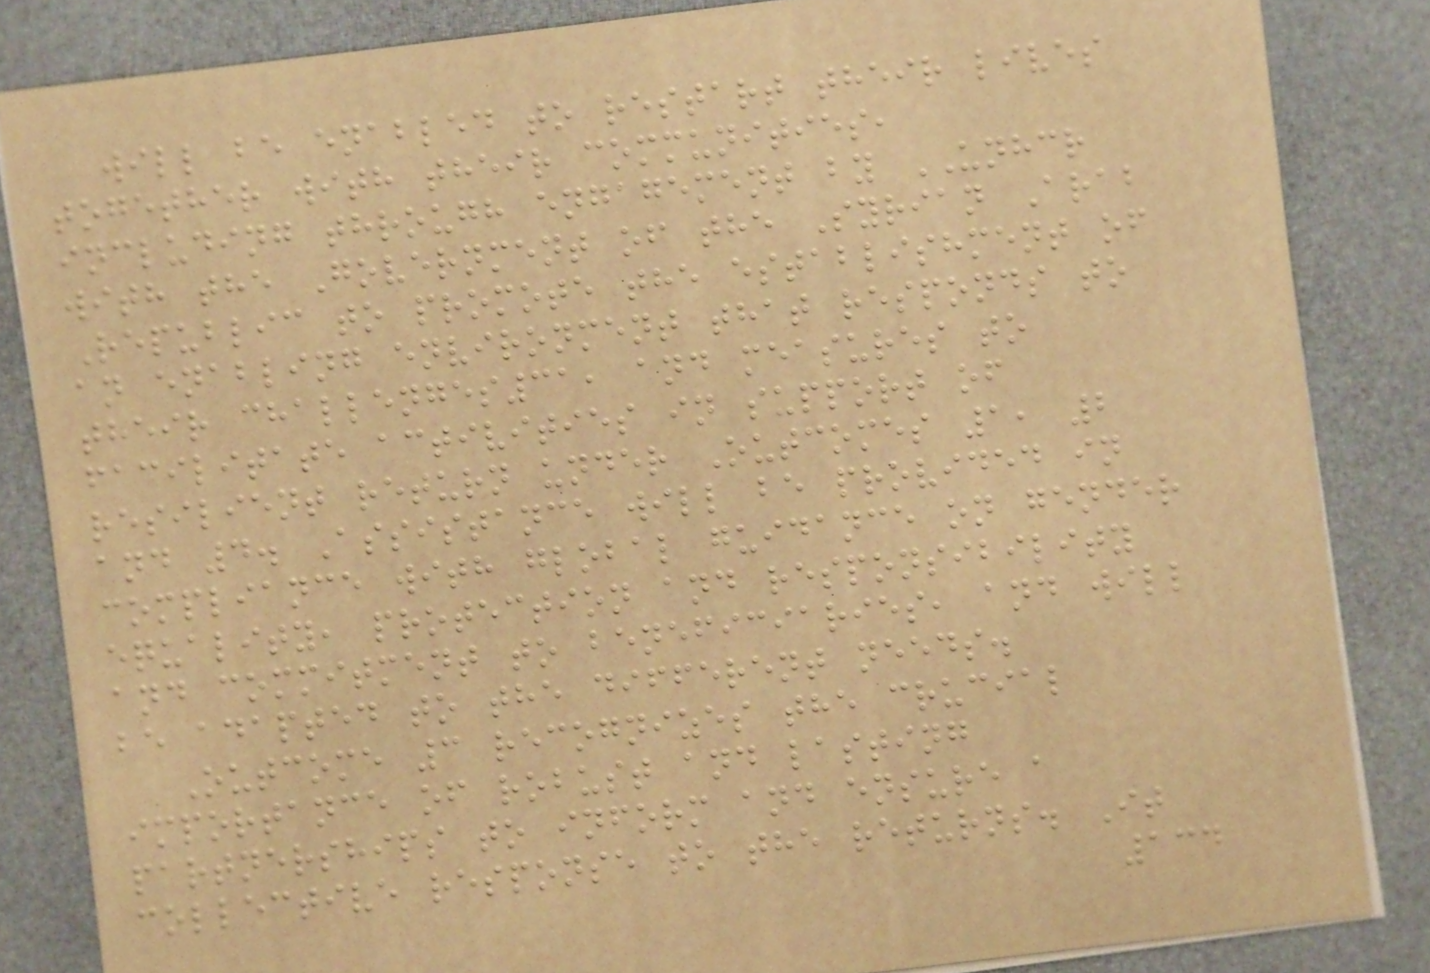will be enabled to restart their lives
together with their communities,
including through engagement by UNHCR
with the Government of the Syrian Arab
Republic to promote the establishment of
an enabling environment that responds to
their challenges31, and measures to
facilitate activities in support of
resilient return under Outcomes 1, 2
and 4. Assistance will be provided in
compliance with global guidance on gender
equality, protection and responsibility
and commitment to beneficiaries, and will
be adapted to the different needs.
Outcome 3 recognizes the crucial
importance of robust and lasting
partnerships to inform and ensure a
collective response to the returns. It
134
